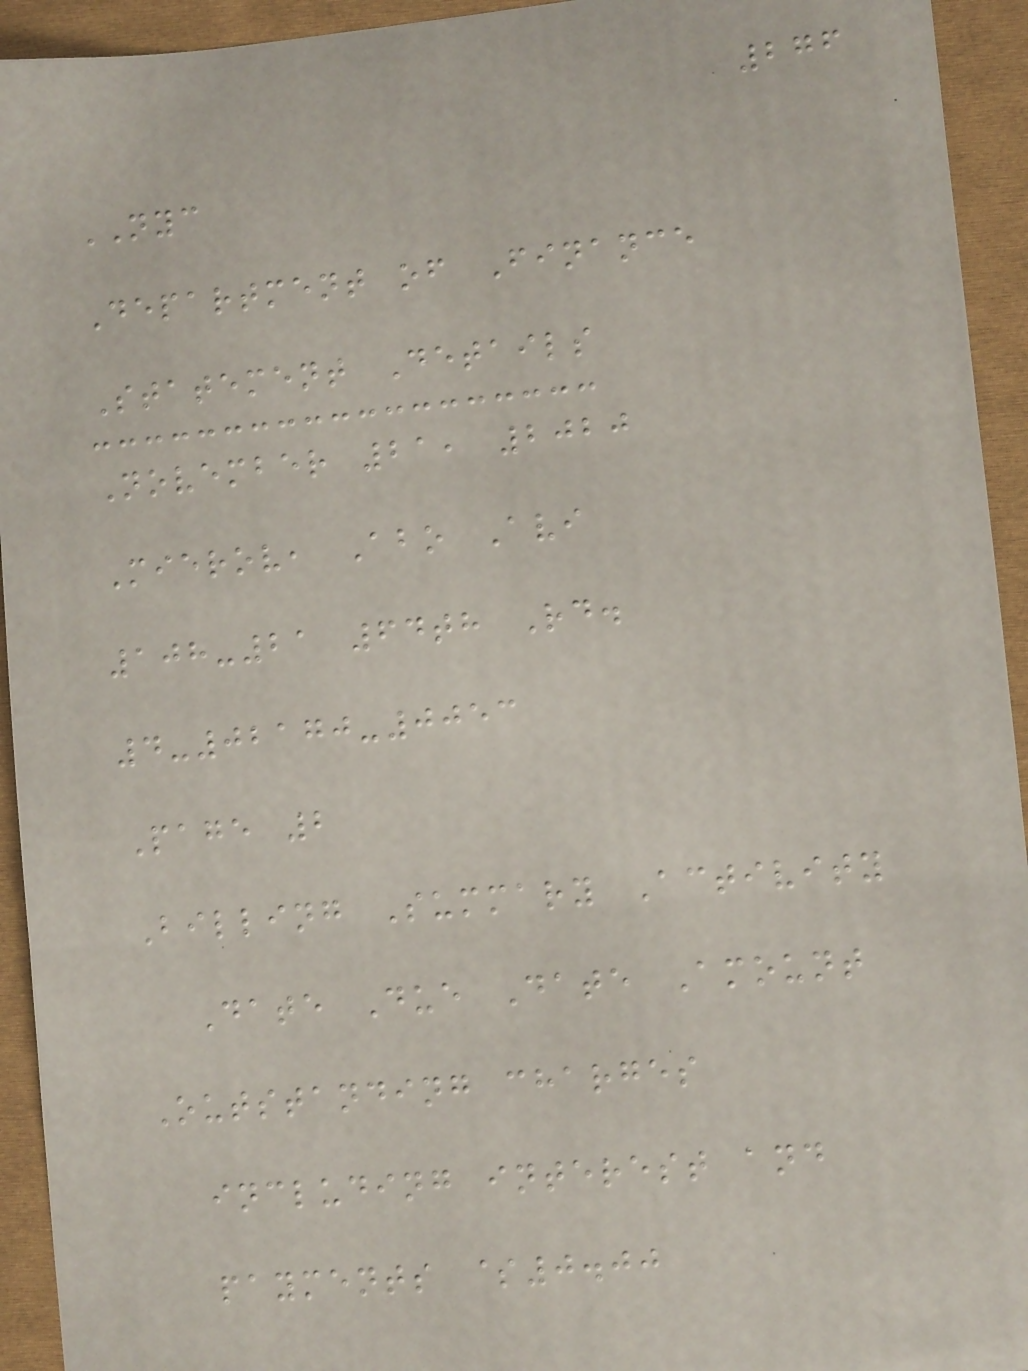276
NYC
Department of Finance
Statement Details
November 21, 2020
Mierov, Abo Avi
108-21 64th Rd.
4-02170-0053
Page 2
Billing Summary Activity
Date Due Date Amount
Outstanding charges
including interest and
payments $0.00
